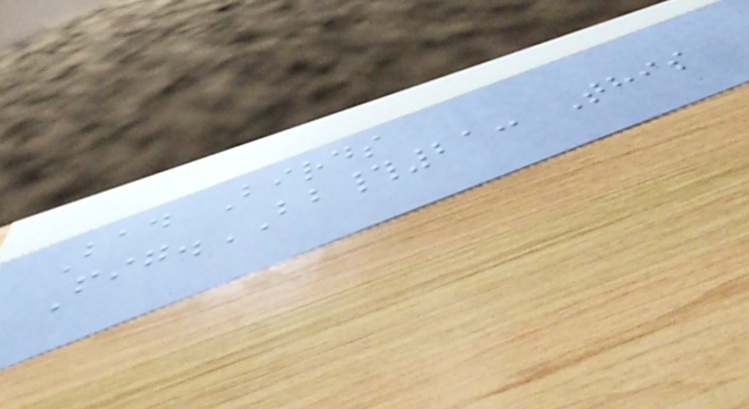Bad Birds
Fig.BB#21: This
